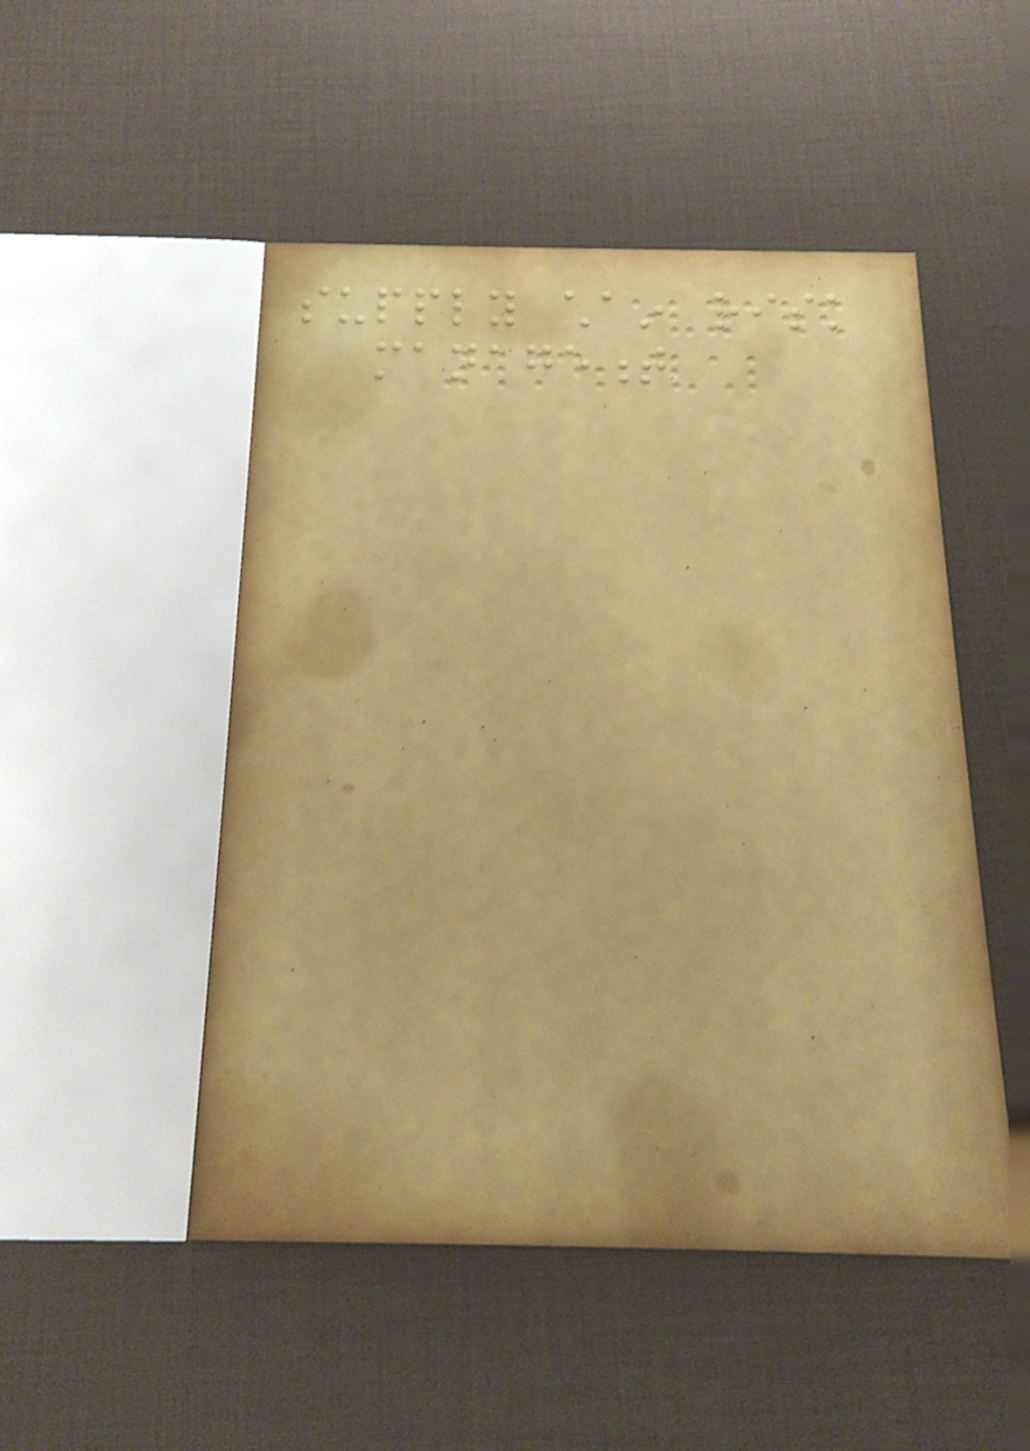supply chain risk
management
